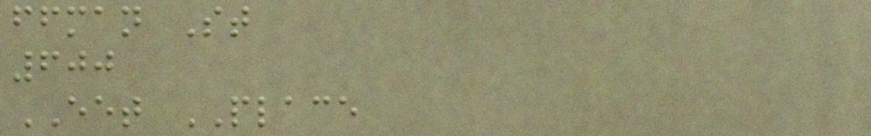ffman St
600
EET PLACE
